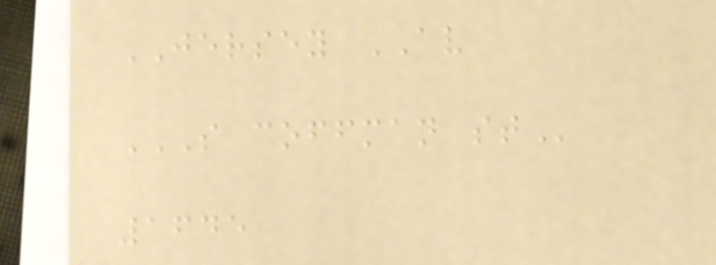JERSEY AV
S COFFMAN ST
1645
